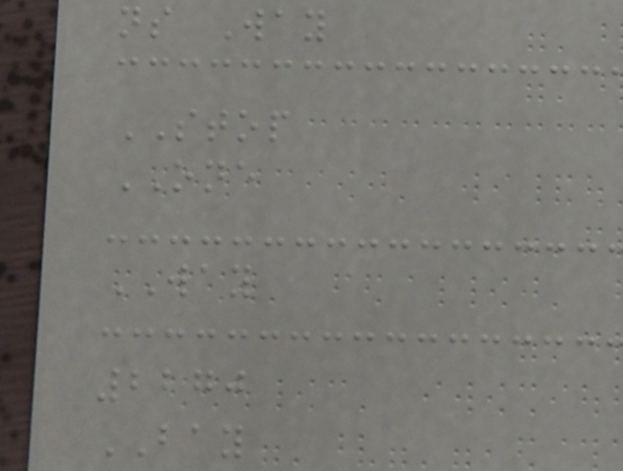ns Way
STOP
ONE
WAY
2270
BAY
